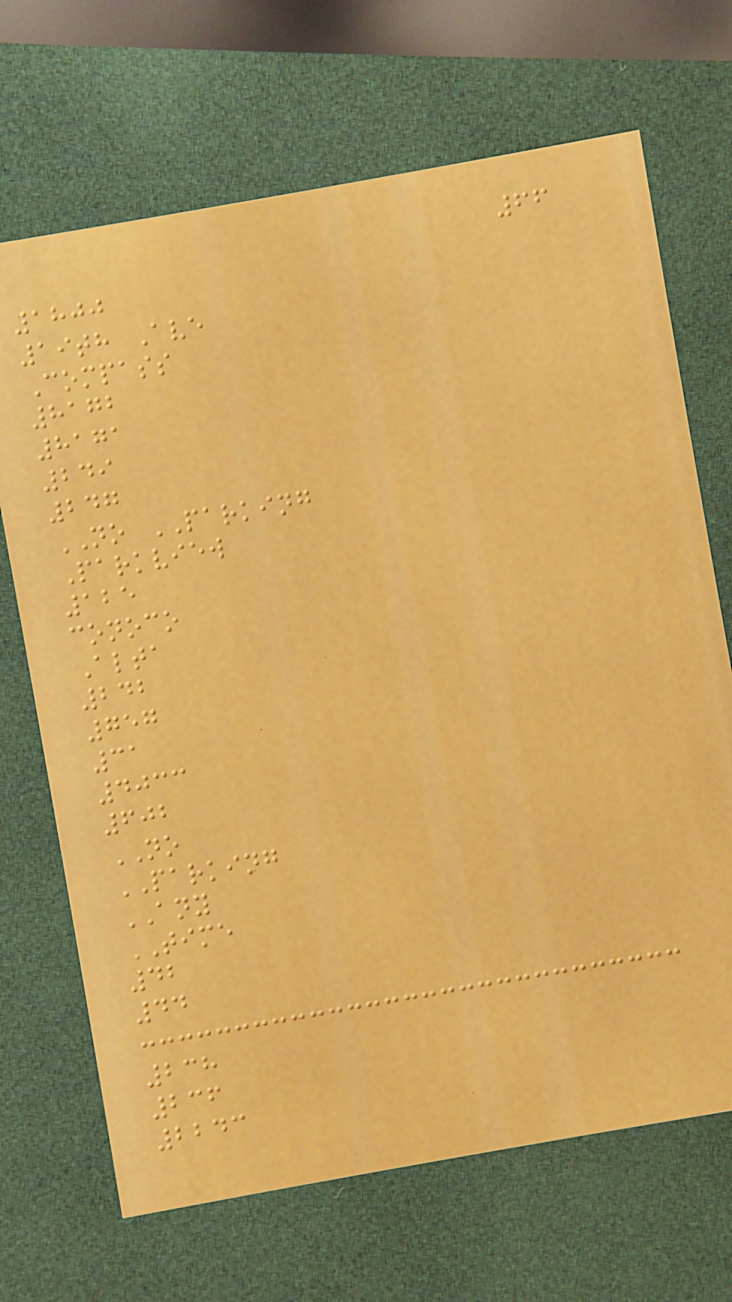66
1800
19th Ave
Compass
8172
8171
249
247
NO PARKING
Parkview
125
conoco
Alta
242
757
31
4033
602
NO
PARKING
ANY
TIME
42
44
238
236
2243
